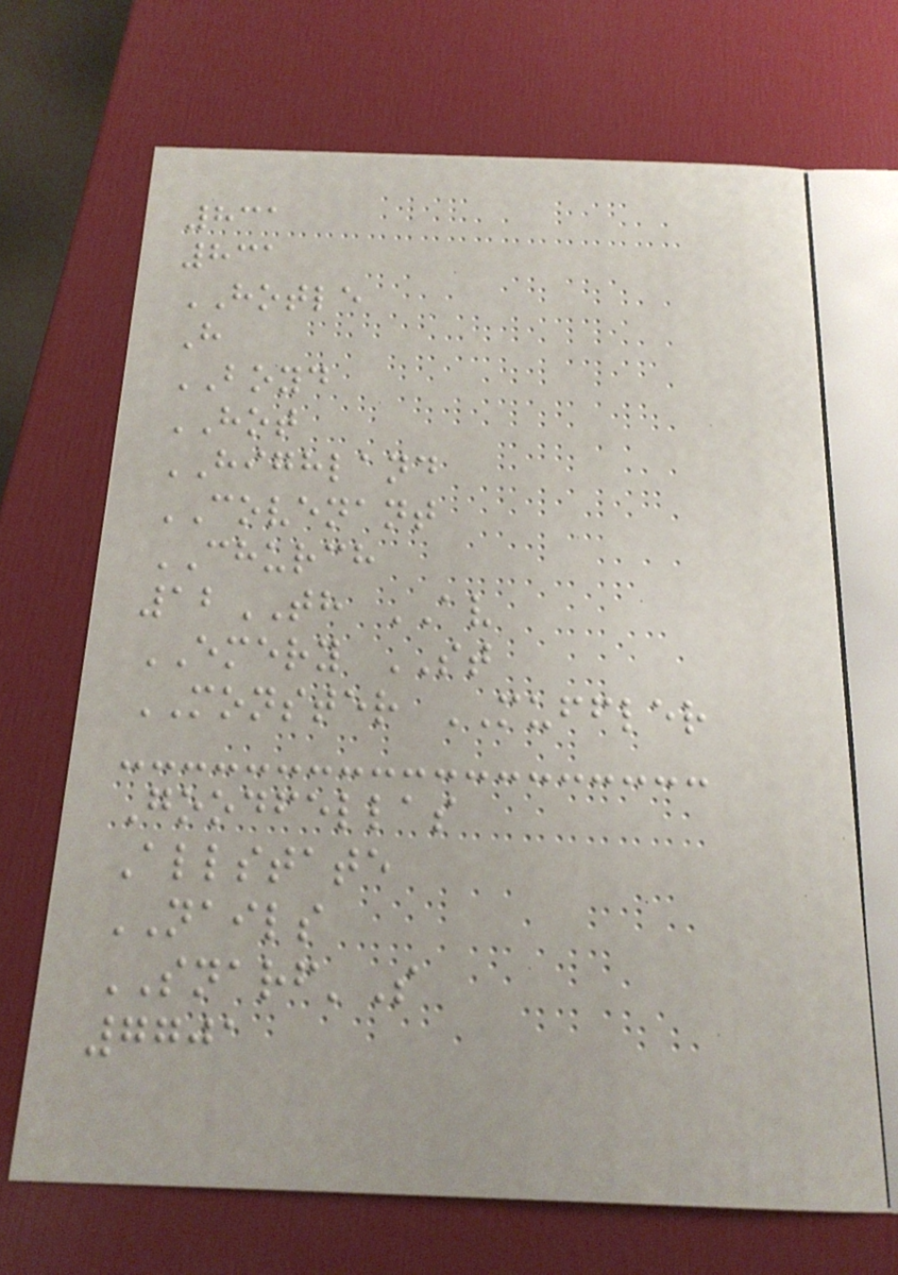831
831
HOTLE
H
BOYD
HOT
HIGHLAND
COVENANT
CHURCH
12TH AV
EMERY ST
MONSTER MUFFLER
Goodfellas
Allstate
NAILS
SNARF'S
7701
